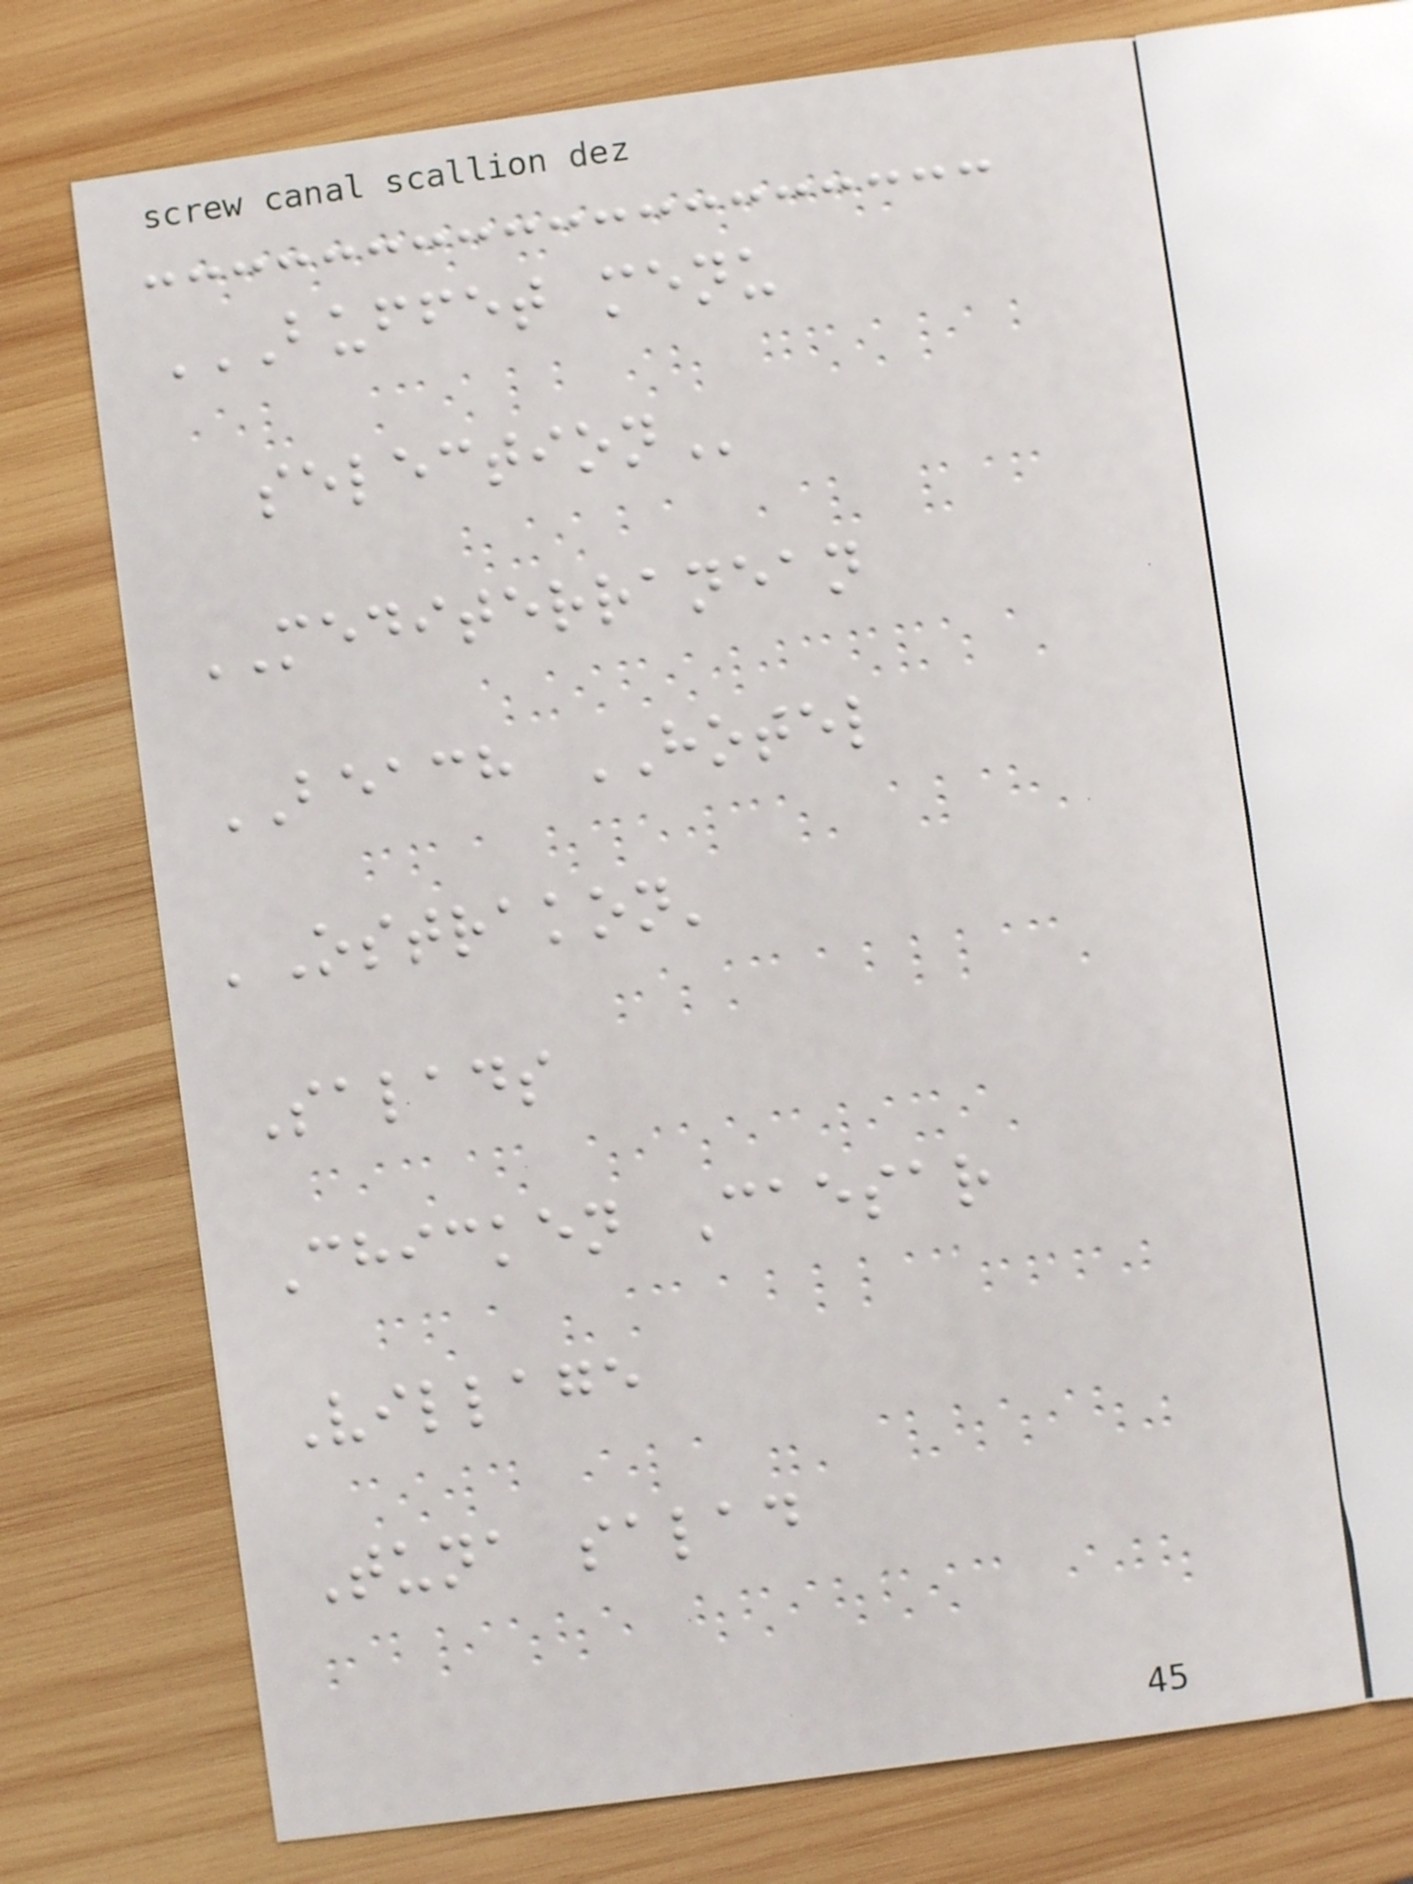BUFFET MENU
SELECTION
MEDITERRANEAN
BEACH HOTEL
'Ostrakon'
Salads
Chicken Caesar
Village
Tuna salad
